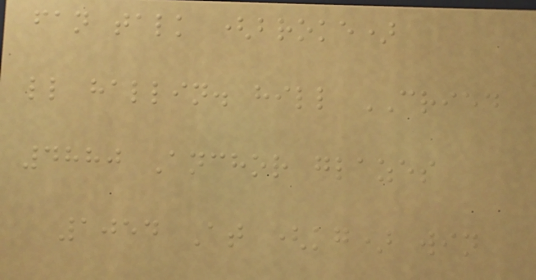fan talk (broke)
ll hallin. hill CRIED
4880 Anchor glazes
1054 At (kg) win
